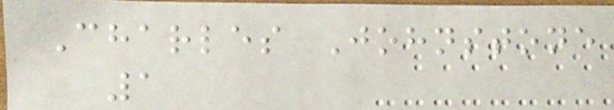Charles Johnstone
1
